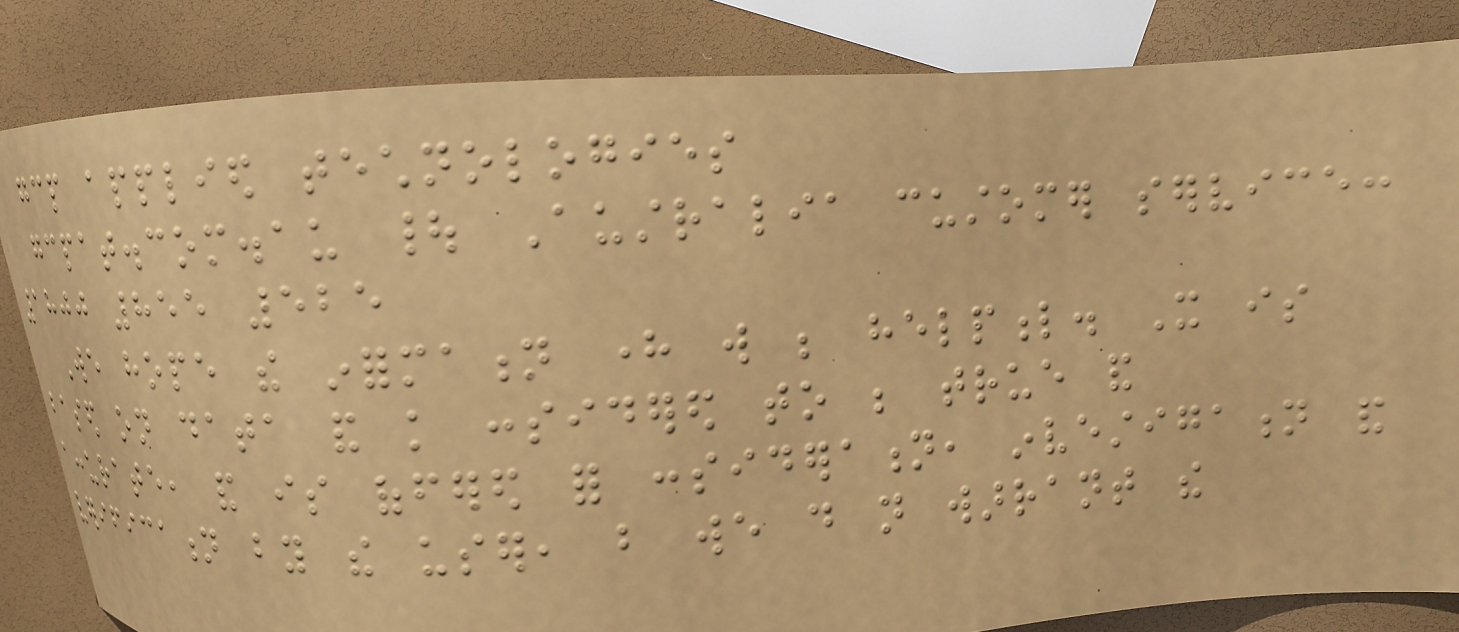gcp applied technologies
gcpat.com.au | Australia customer service:
1800 855 525
We hope the information here will be helpful. It is
based on data and knowledge considered to be true and
accurate, and is offered for consideration, investigation and
verification by the user, but we do not warrant the
